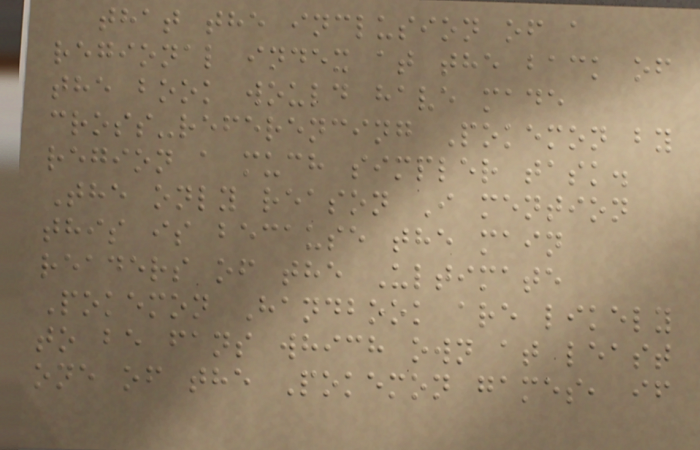that the inclusion of a
regional index at the back of
the book would have made
cross-referencing Pokemon by
region a much simpler task.
The only reason I mention
this is because the main
readers of the Ultimate
Pokemon Handbook are likely
to be fans which own at least
one of the Pokemon games, if
